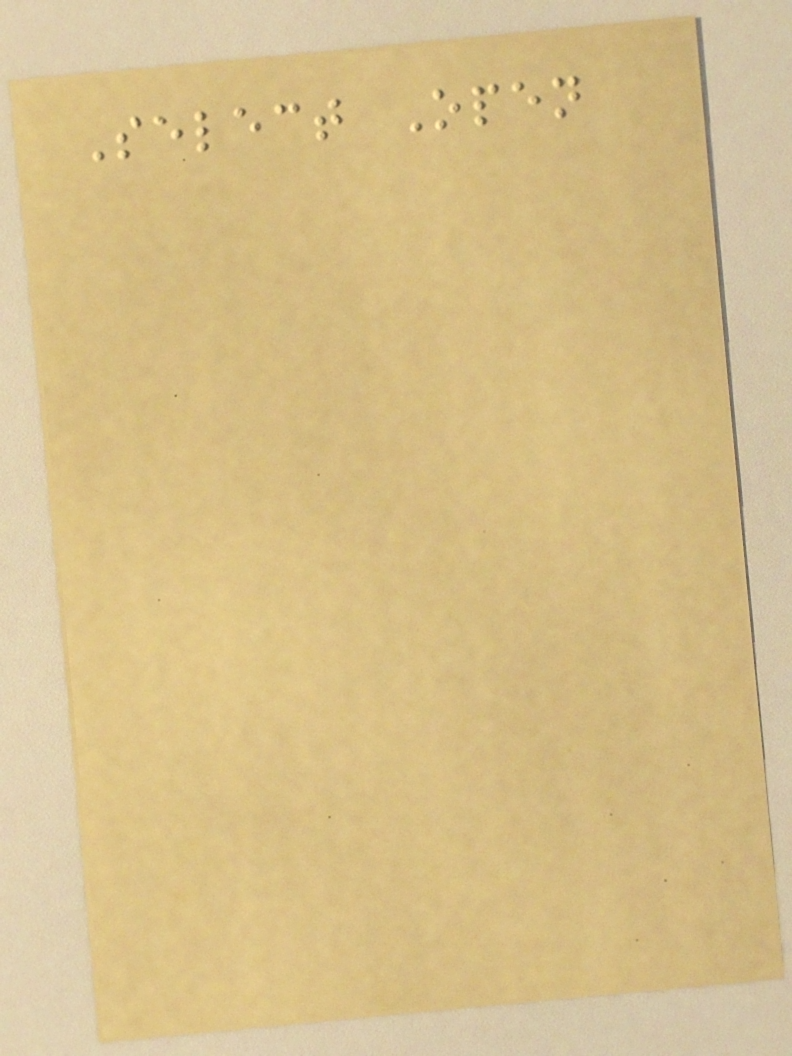Select Open
